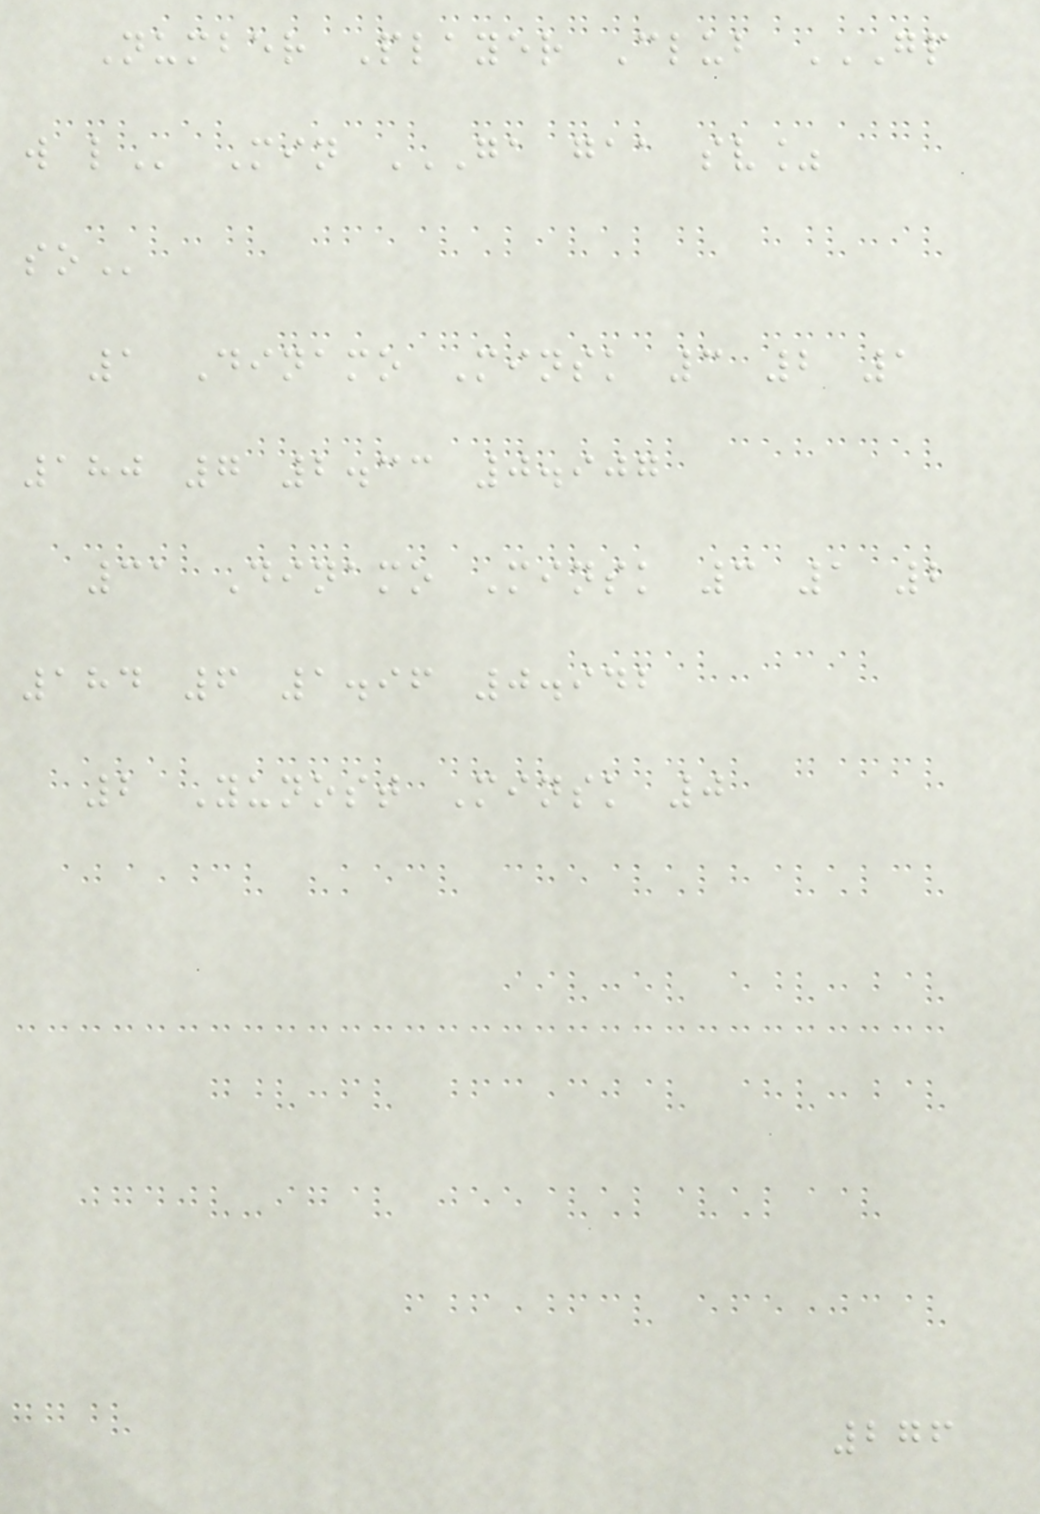Number Player Club GP
W L Min GA GAA SV%
SO
1 Dinamo Minsk 3 2 1
180 7 2.33 0.907
31 Dinamo Minsk 3 1 2
184 6 1.96 0.942
2 Yunost Minsk 0
276
